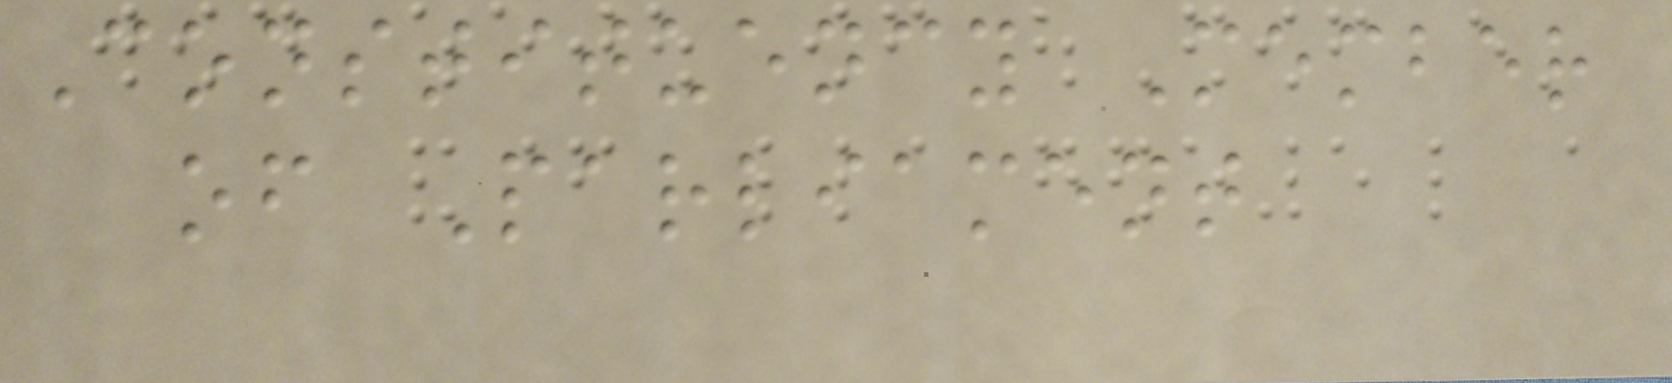Constituency Member
of Parliament
